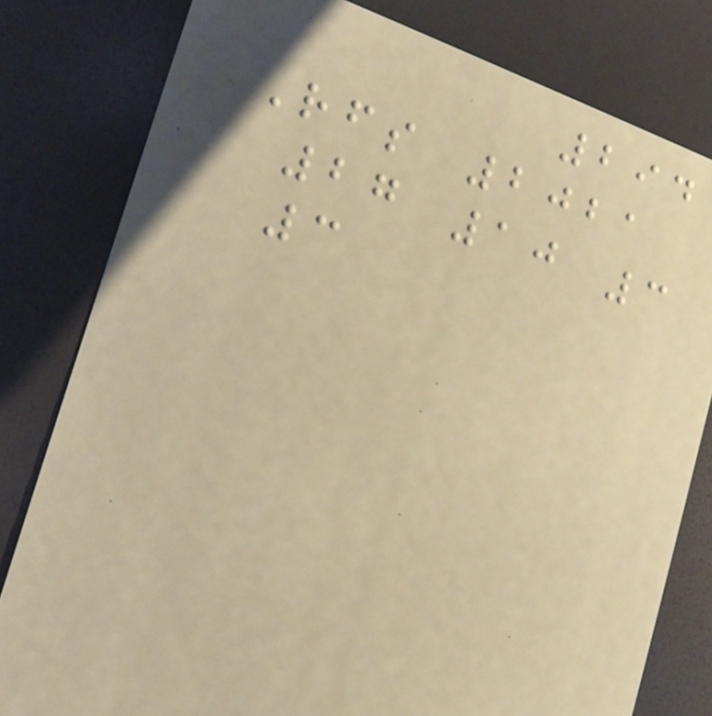294
RFS 2021
27 10 3
3
